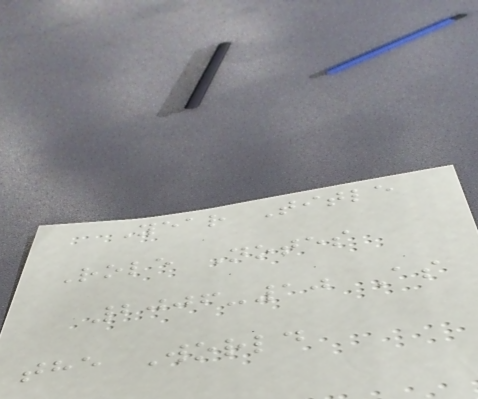Year Title
Role Notes
2006-10 As
the World
